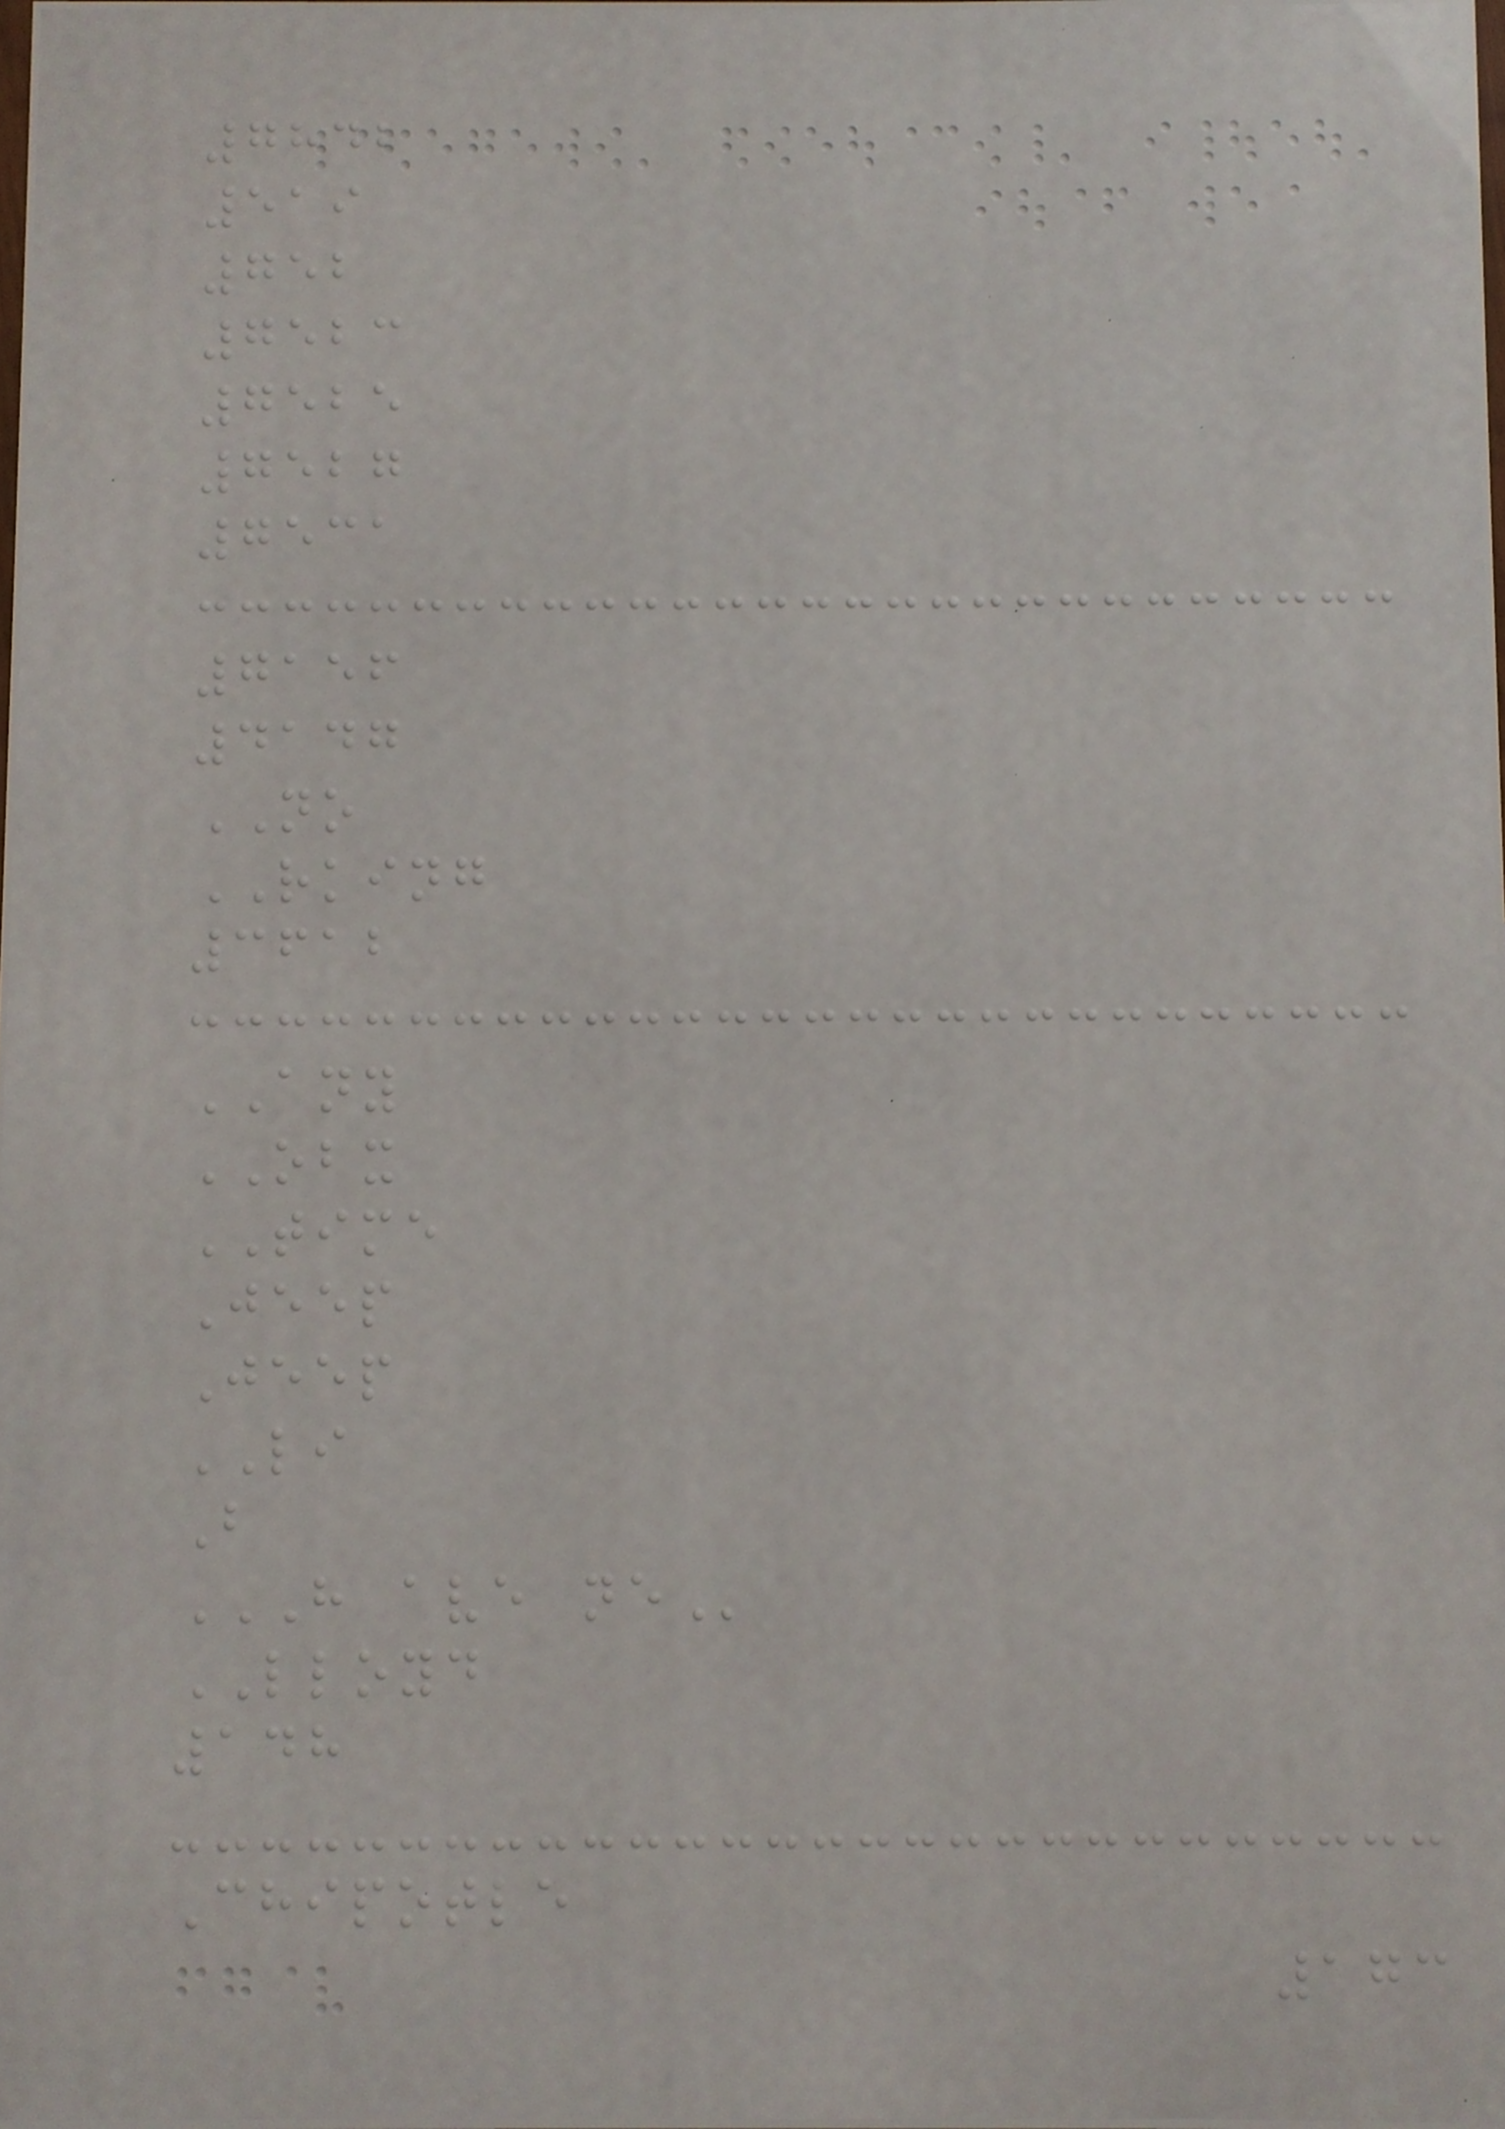7842
519
752
7523
7525
7527
7531
7156
4147
NO
RKING
3612
ANY
OBX
TIME
Jeep
Jeep
LI
B
H AVE NE
LLOYD
148
Chipotle
173
